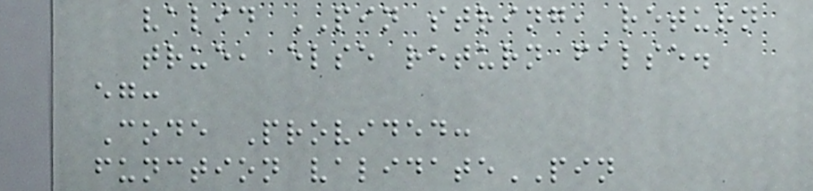valid PIN string, return
true, else return false.
eg:
Code Provided:
function validatePIN
